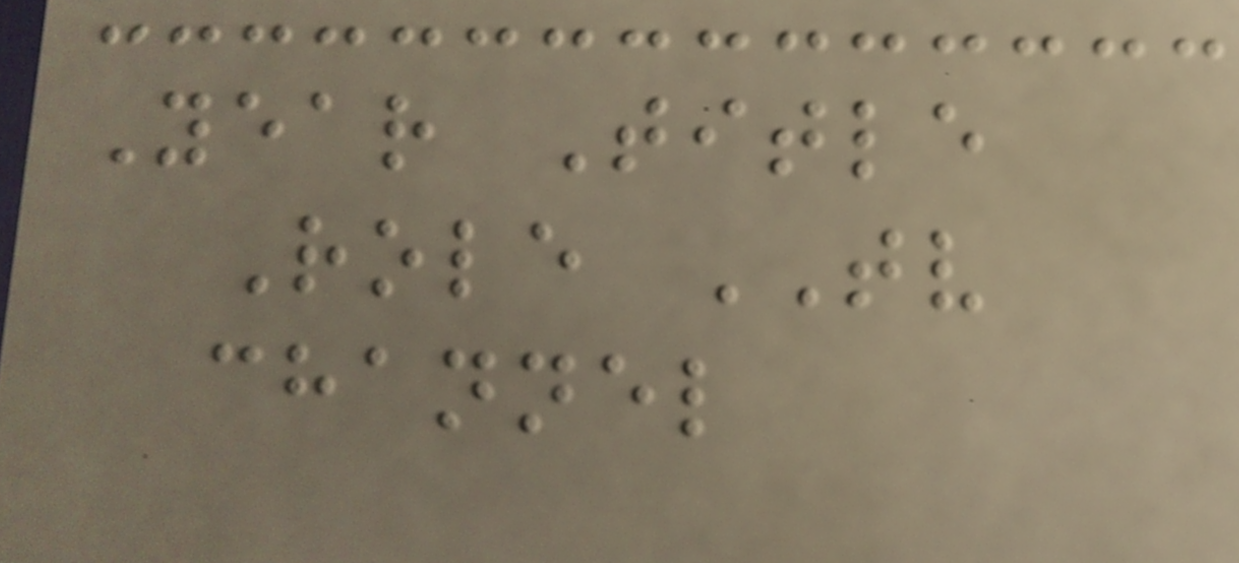Year Title
Role TV
channel
